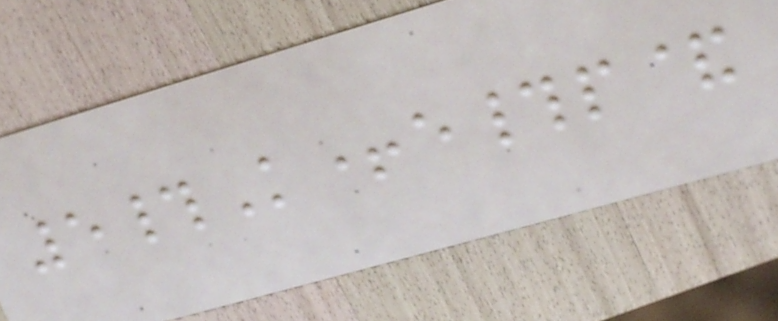5#K+e#p&
